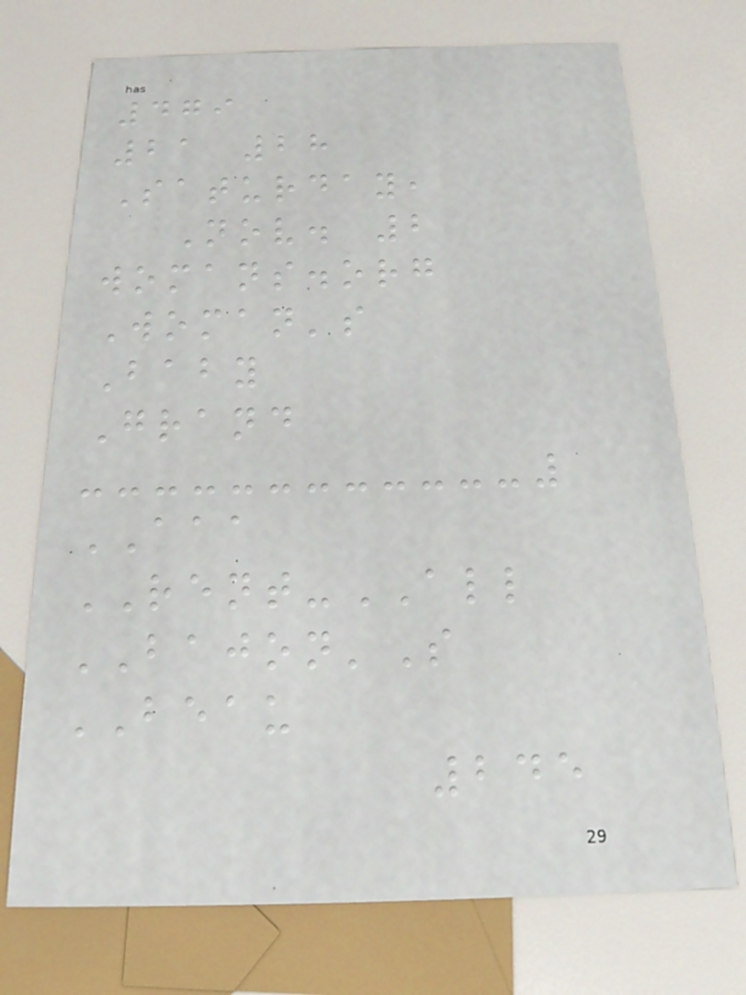479
21 28
Saturday,
Nov. 2
womans.org
Woman's
Baby
Grand
AAA
RENT-ALL
BAJON'S
BEAU
245
